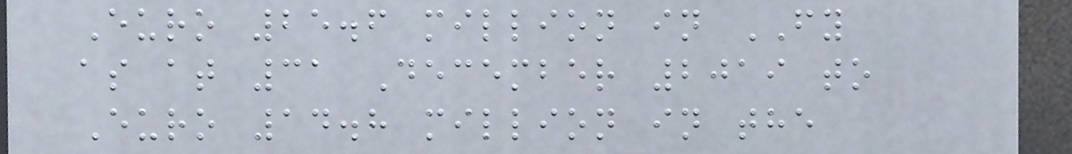Euro 25.6 million in FY
as at 31 December 2019 to
Euro 14.8 million in the
